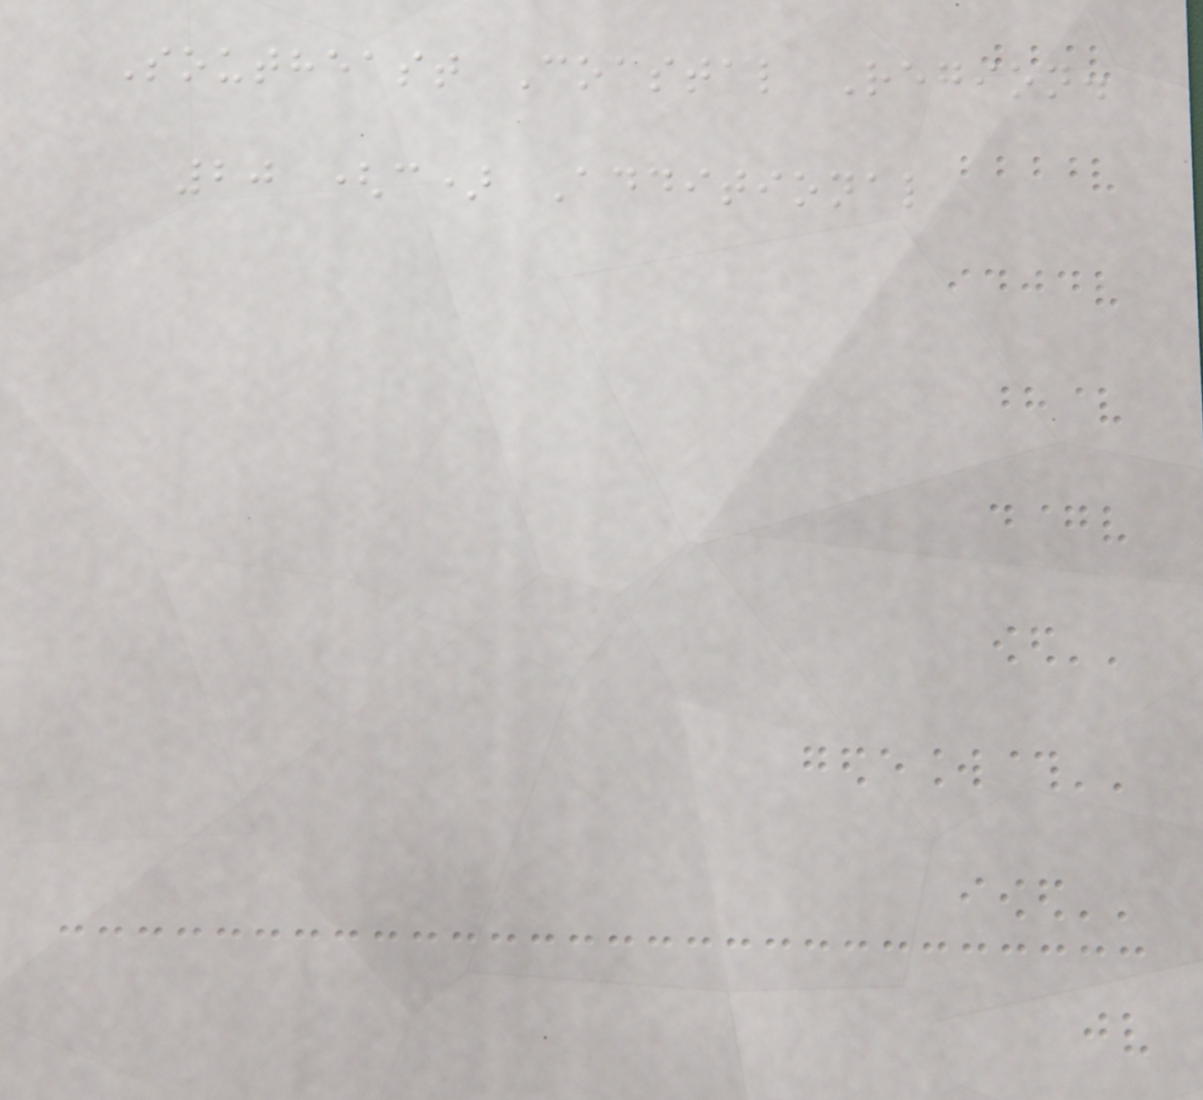Southeast Coastal Region.
20 (c) Additional
